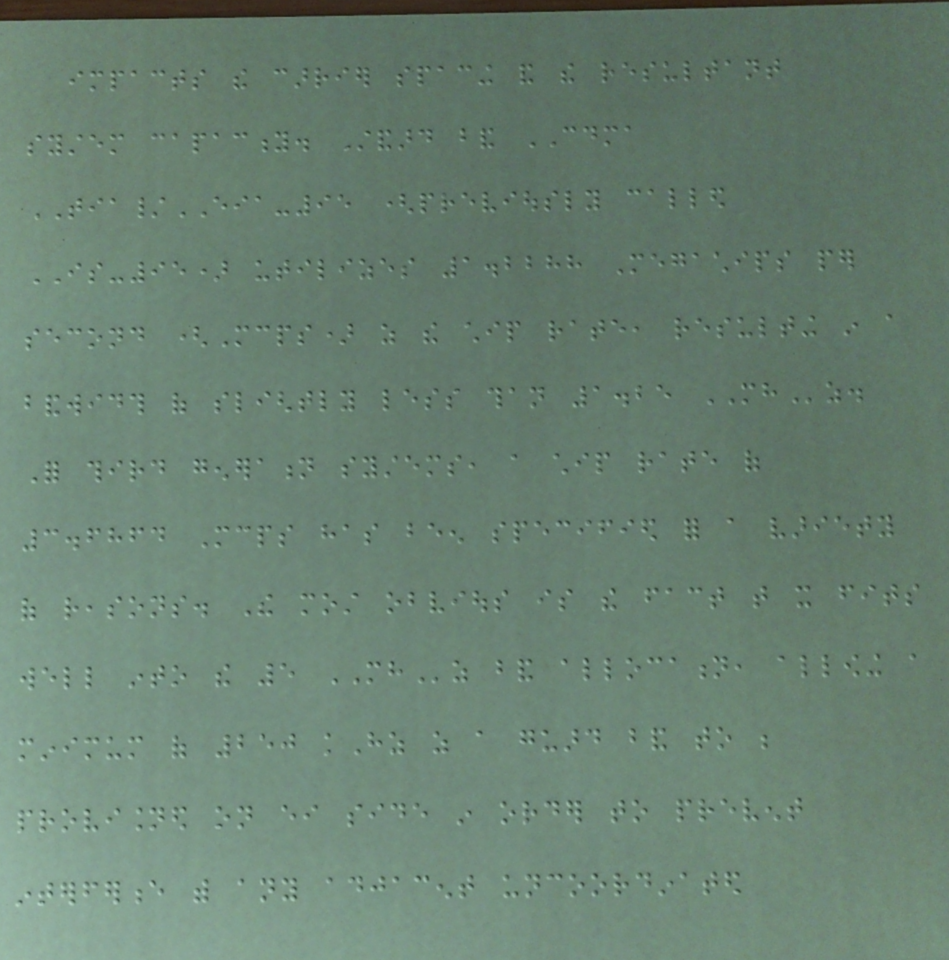impacts the carrier spacing and the resultant
system capacity. Standard band CDMA
TIA/EIA-95 (previously called
IS-95) utilizes 1.2288 Megachips per
second (Mcps) as the chip rate, resulting in a
bandwidth of slightly less than 1.25 MHz.
For third generation systems, a chip rate of
3.6864 Mcps has been specified for a variety
of reasons. The most obvious is the fact that it fits
well into the 5 MHz band allocation, allowing a
minimum of 250 kHz as a guard band to be
provisioned on either side in order to prevent
interference with any adjacent uncoordinated
